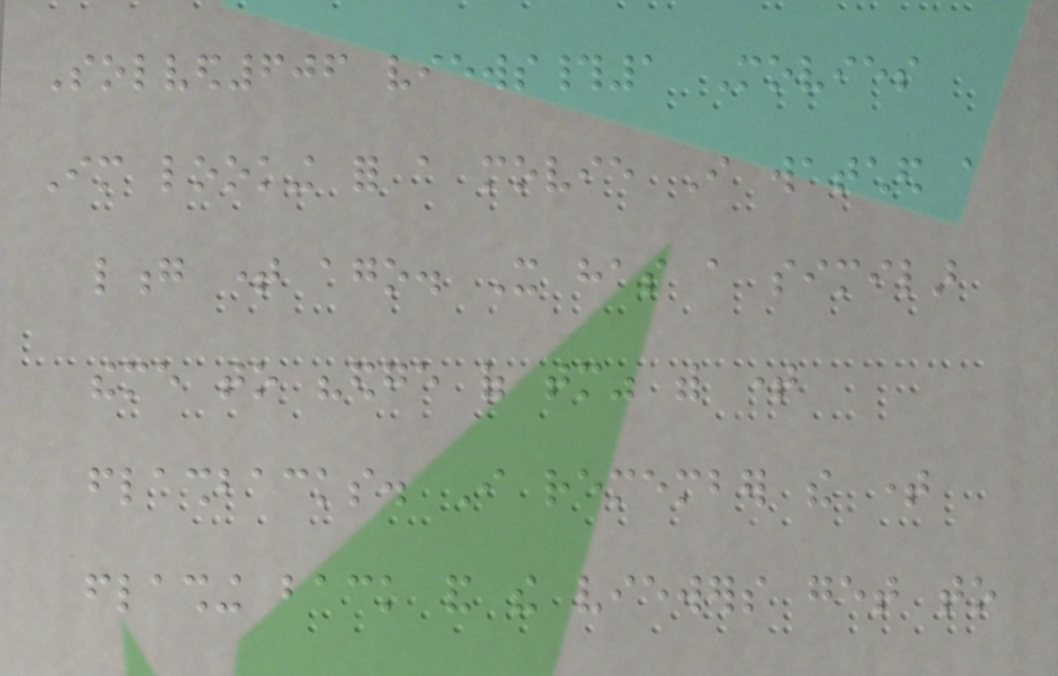Solved606 views#1 Movies
Im looking for a movie I watched a
long time ago. It has a similar
theme to "edge of tomorrow" with time
flashbacks. I remember the time
flashing back and the viewers get to
